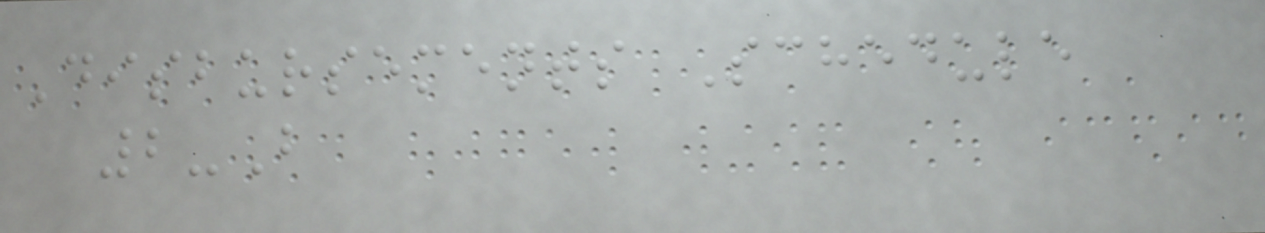Disbursements Schedule
2-B
